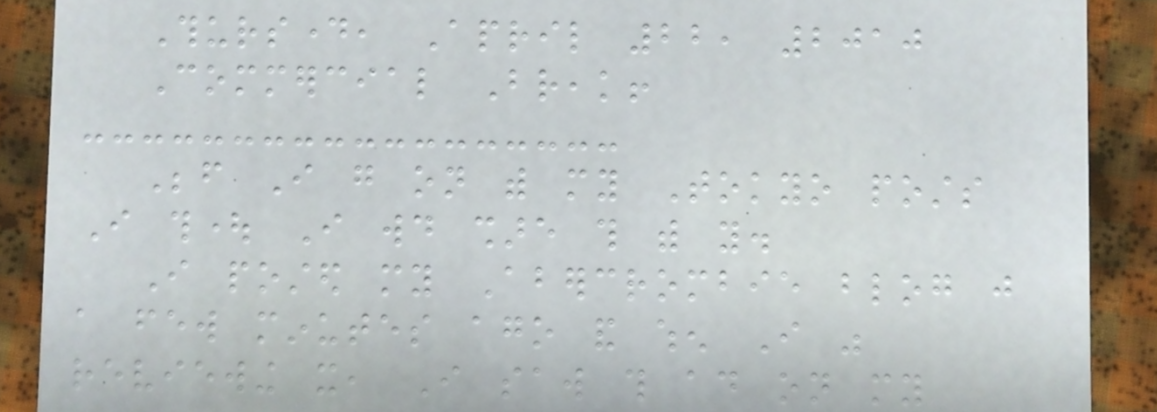Thursday, April 22, 2010
Commercial Break!
Before I go on with my Tokyo posts
I thought I would share this with you.
I posted my Abercrombie blog just
a few minutes ago and when I was
reviewing it, I saw this ad on my
